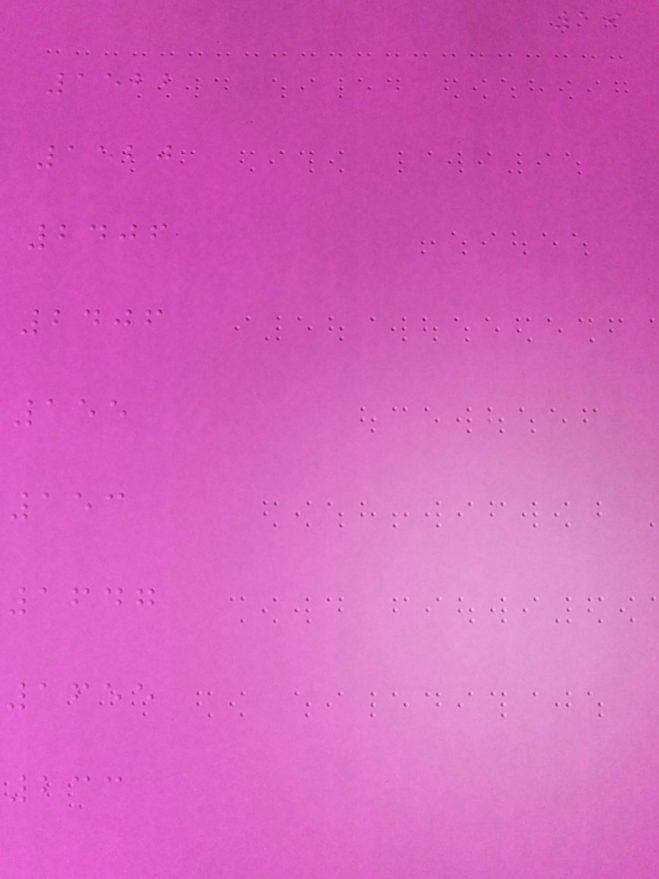19
1522
1520
2406
2406
155
153
1647
1655
233
